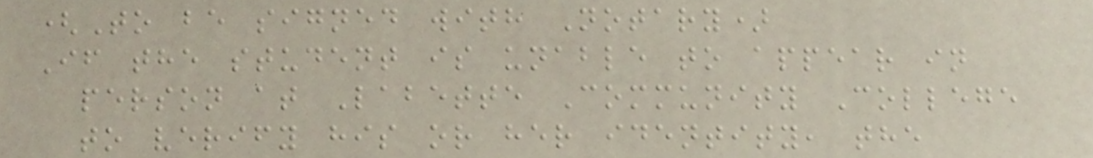(To be signed with Notary)
If the student is unable to appear in
person at Labette Community College
to verify his or her identity, the
